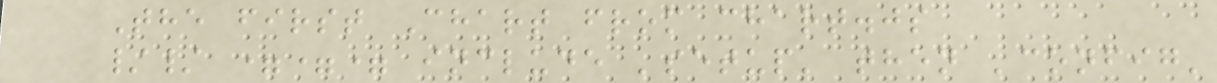The first Chart from chart.js
// === include 'setup' then 'config'
